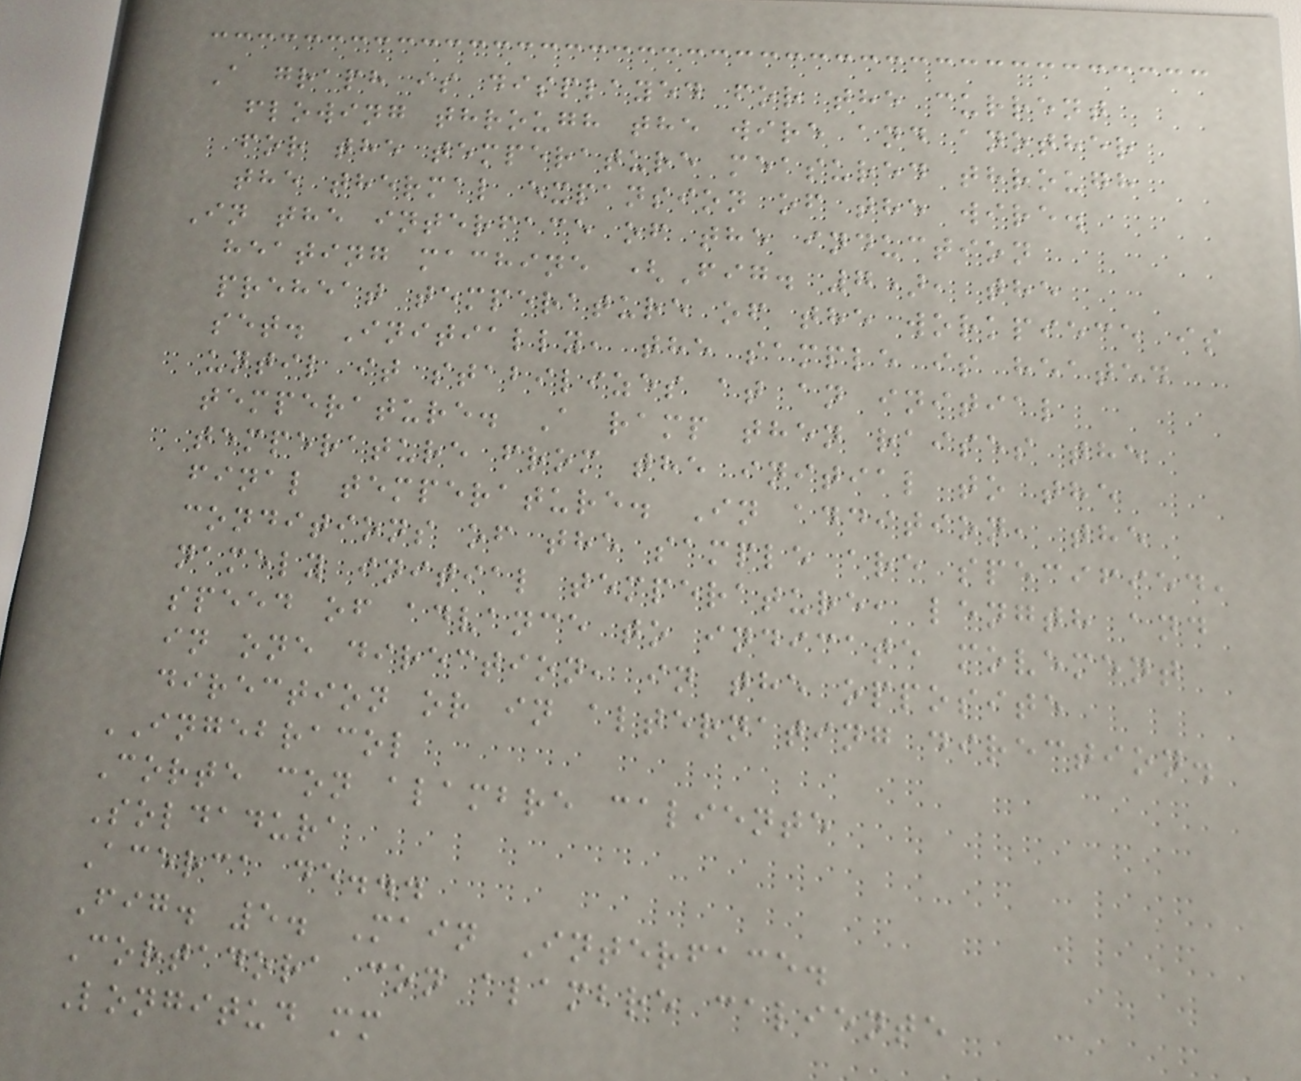A graph is displayed for the current
flowing through the wire and another
for the temperature measured through
the thermal expansion of the wire.
In the interface of the induction
heating machine (Fig. 7), the
preheat temperature of the workpiece is
set. Initially, the sample is heated
until it stabilizes at an initial
temperature. A ramp then raises the
temperature from the initial to the
final temperature. In addition, the
conditions of the sample are specified,
namely initial temperature, length and
speed of advance to indicate movement
in one direction, in the opposite
direction or in alternating direction.
INGEBRACOL
Corte con alambre caliente
Soldadura
Acerca de...
Fig. 5. Main Interface.
Cortadora con alambre caliente
Longitud mm
